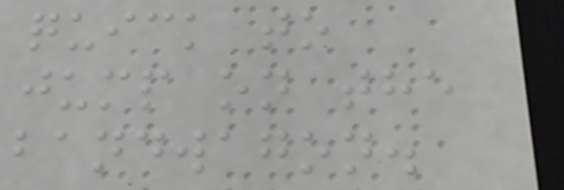quick to
jump on the
bandwagon.
